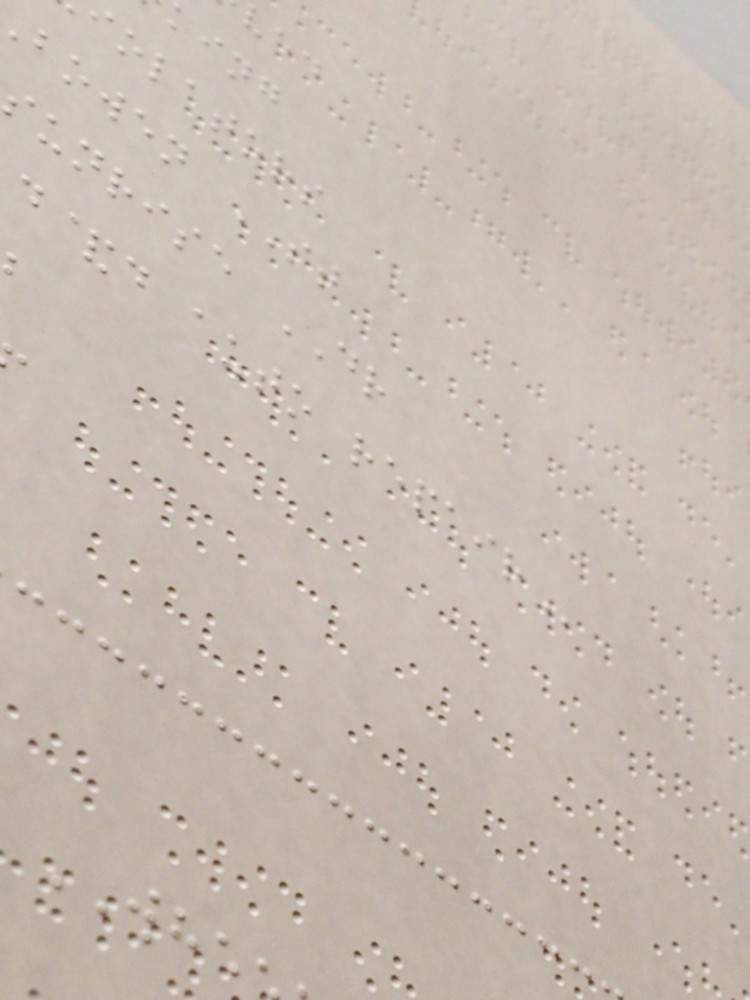king
olators
bowen ST
unrise DR
d&d auto
WHE
